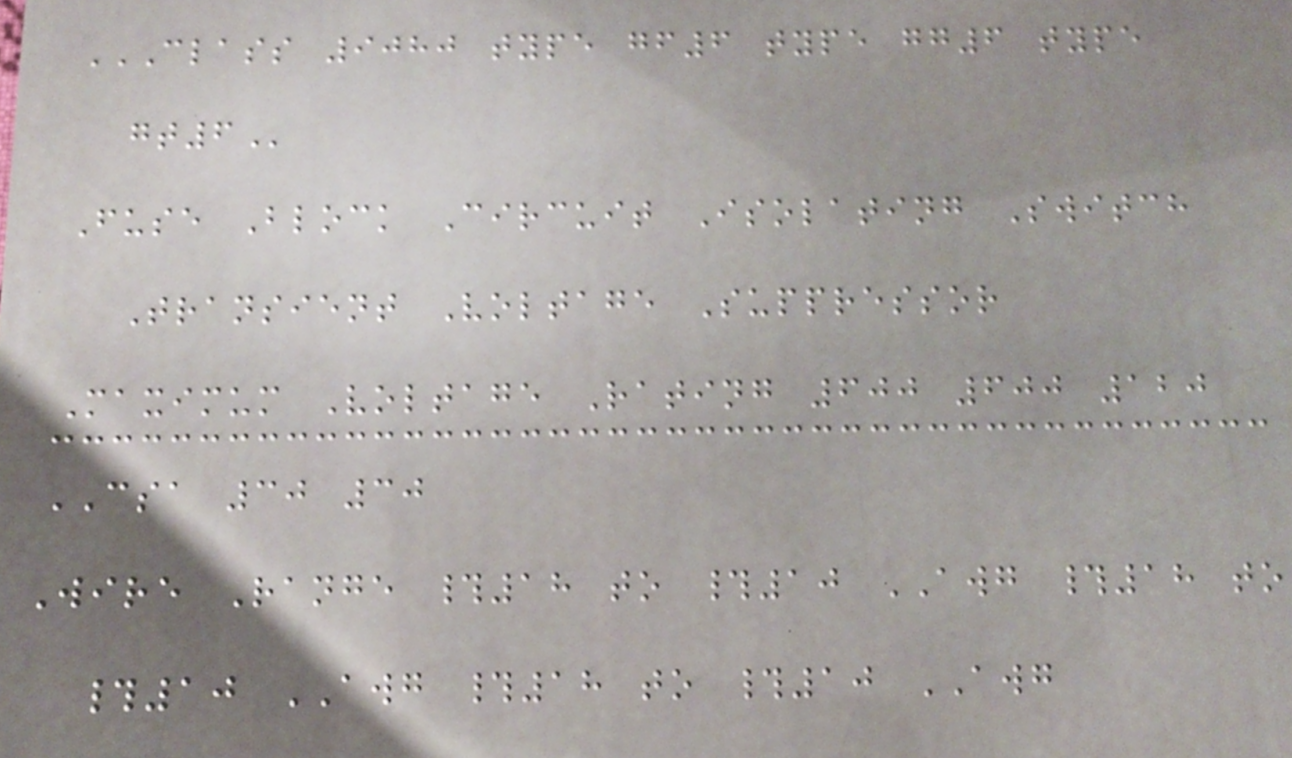CLASS 9080 TYPE GF6 TYPE GG6 TYPE
GT6
Fuse Block Circuit Isolating Switch
Transient Voltage Suppressor
Maximum Voltage Rating 600 600 120
CSA 30 30
Wire Range #18 to #10 AWG #18 to
#10 AWG #18 to #10 AWG
